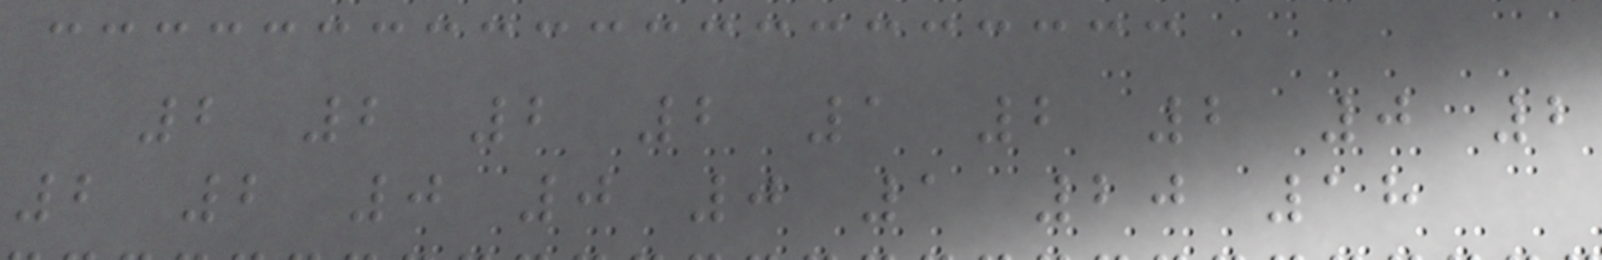2 2 2 2 1 2 2 0 2
2 2 0 0 0 1 20 18
